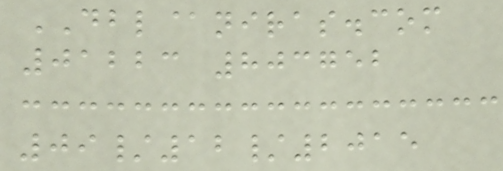DBL@niras.com
01223 803752
09/12/2015
